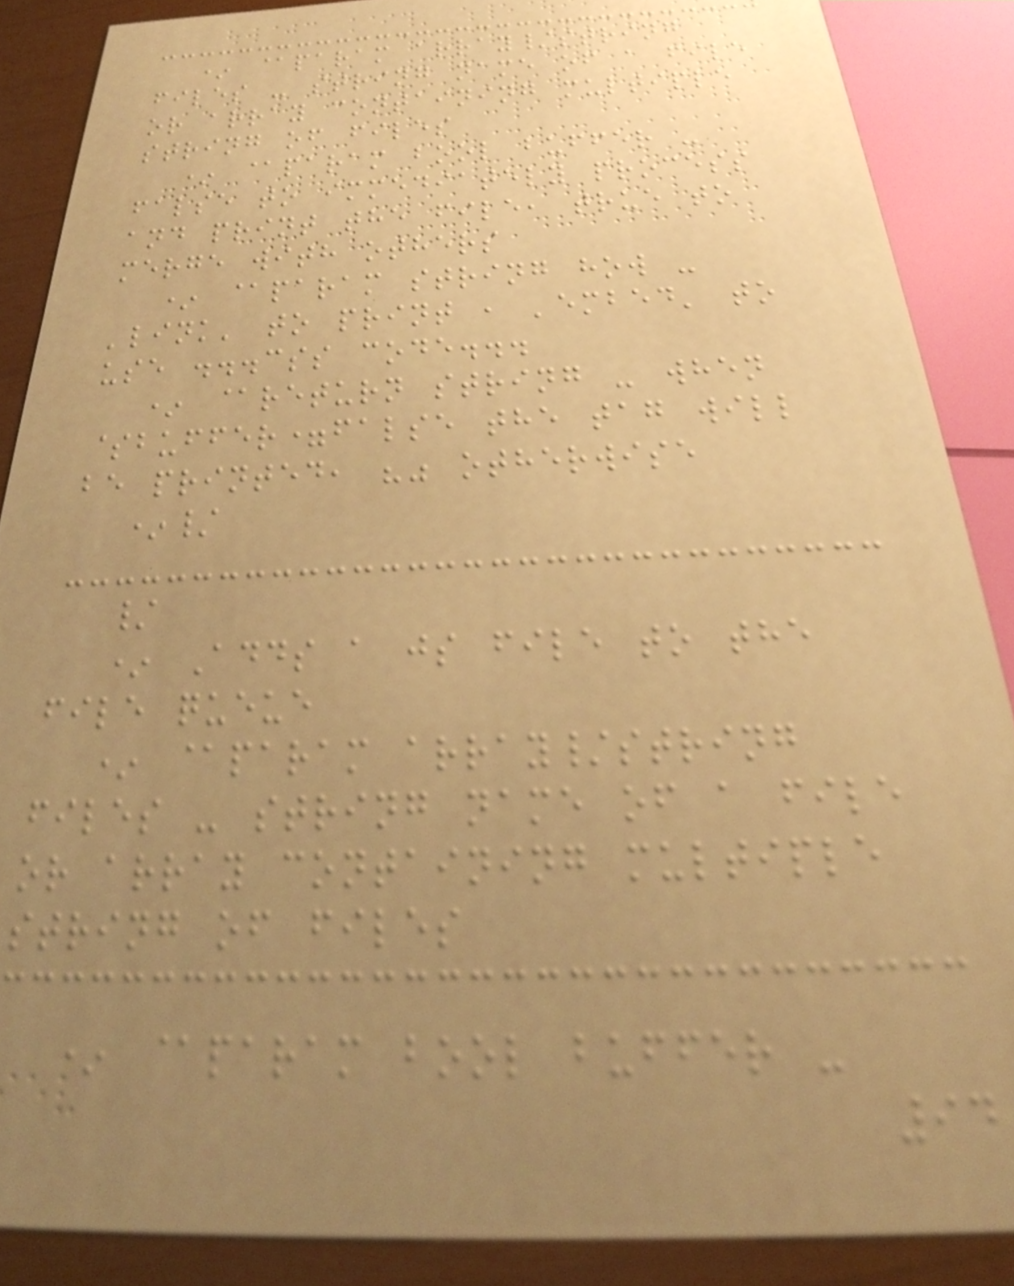* @param array/string
files - string name of a file
or array containing multiple
string of files
* @param bool buffer -
false to immediately process
and print the file, true to
merge with others
* @param string how -
'link' to print , 'embed' to
use ...css code...
* @return string - when
$buffer=false the tag will
be printed, "" otherwise
*/
/
* Adds a js file to the
file queue
* @param array/string
files - string name of a file
or array containing multiple
string of files
* @param bool buffer -
94
